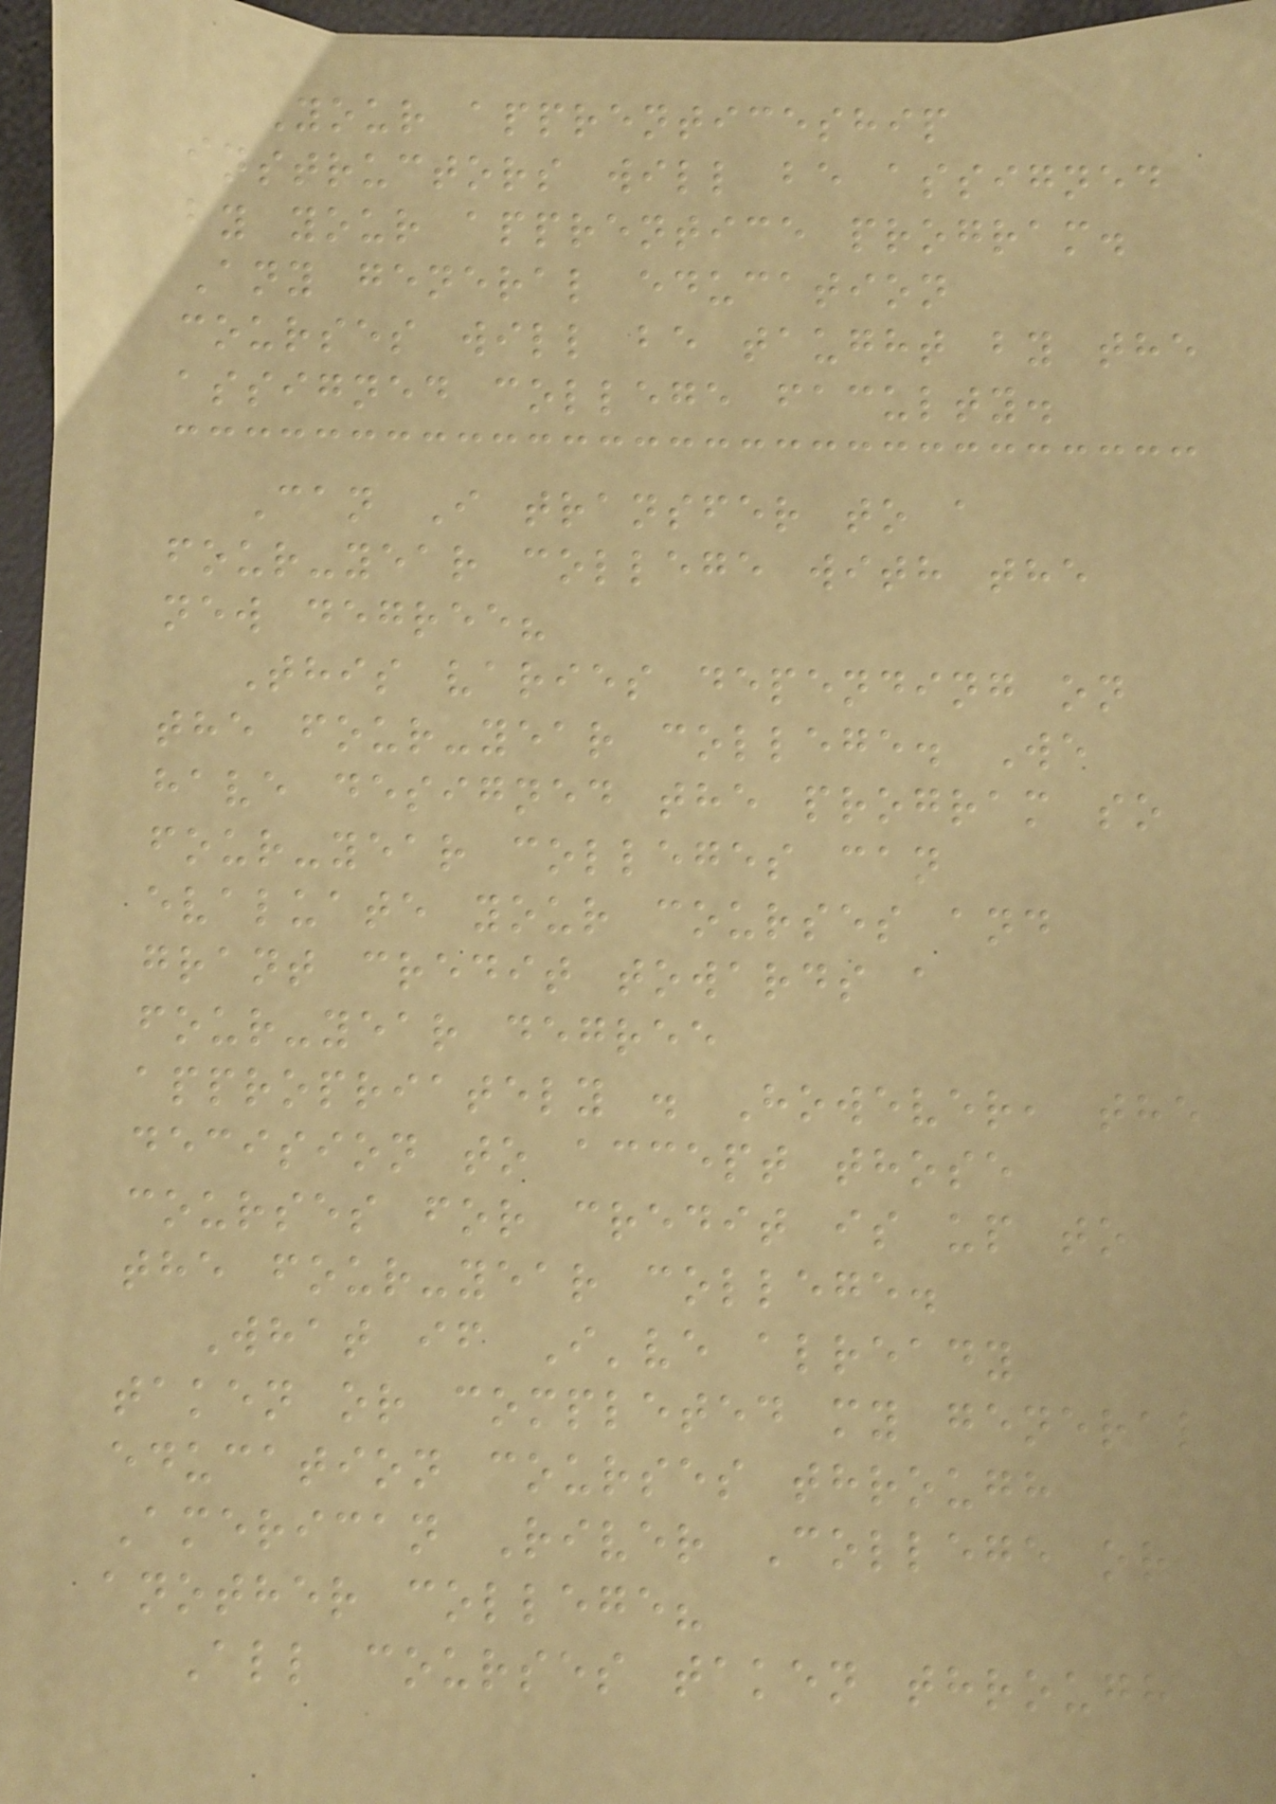Your apprenticeship
instructors will be assigned
by your apprentice program.
Any general education
courses will be taught by the
assigned college faculty.
Can I transfer to a
four-year college with the
new degree?
This varies depending on
the four-year college. We
have designed the program so
four-year colleges can
evaluate your courses and
grant credit towards a
four-year degree
appropriately . However, the
decision to accept those
courses for credit is up to
the four-year college.
What if I've already
taken or completed my general
education courses through
American River College or
another college?
All courses taken through
